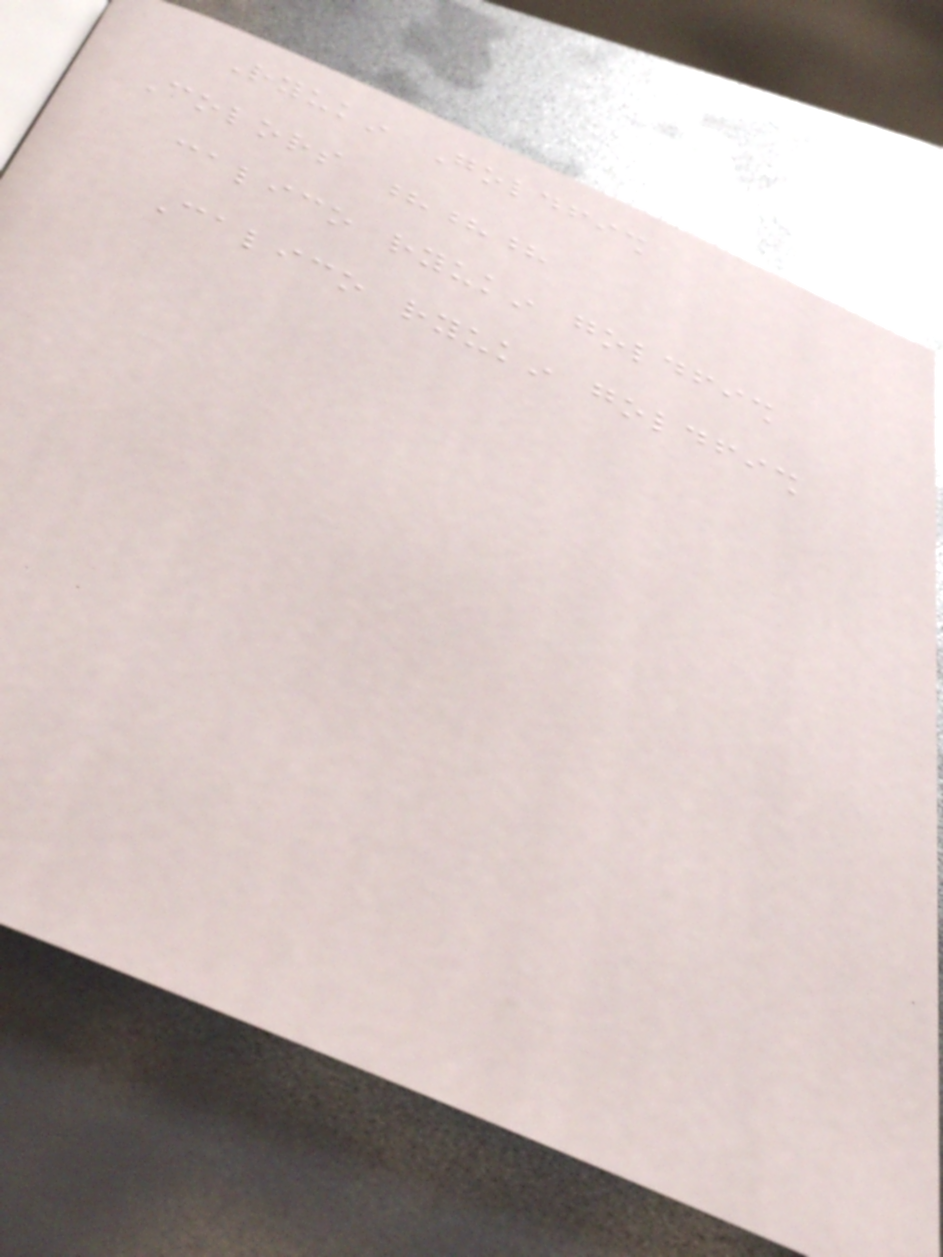Ryukin Goldfish
Colors ???
calico ryukin goldfish
Calico ryukin goldfish
